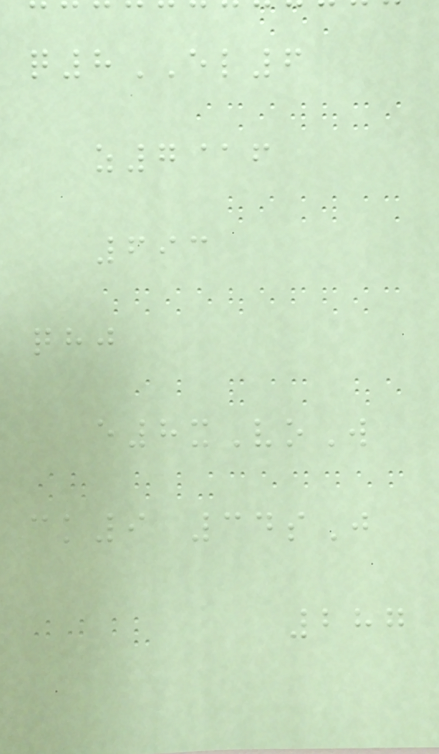q8EL6
z7@f
693
qhj
e8xVoW
ck9 34sJ
287
